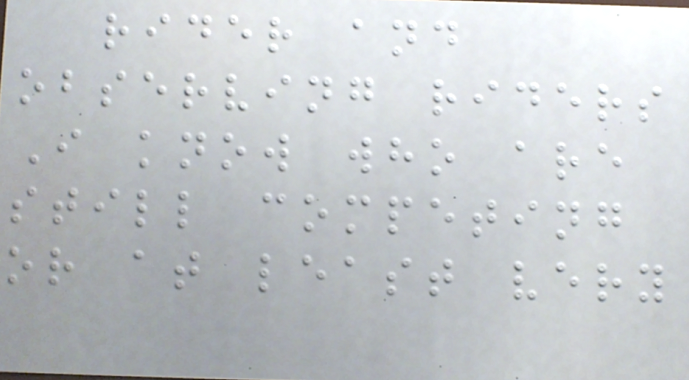rider and
observing riders
I know who are
still competing
or at least very
